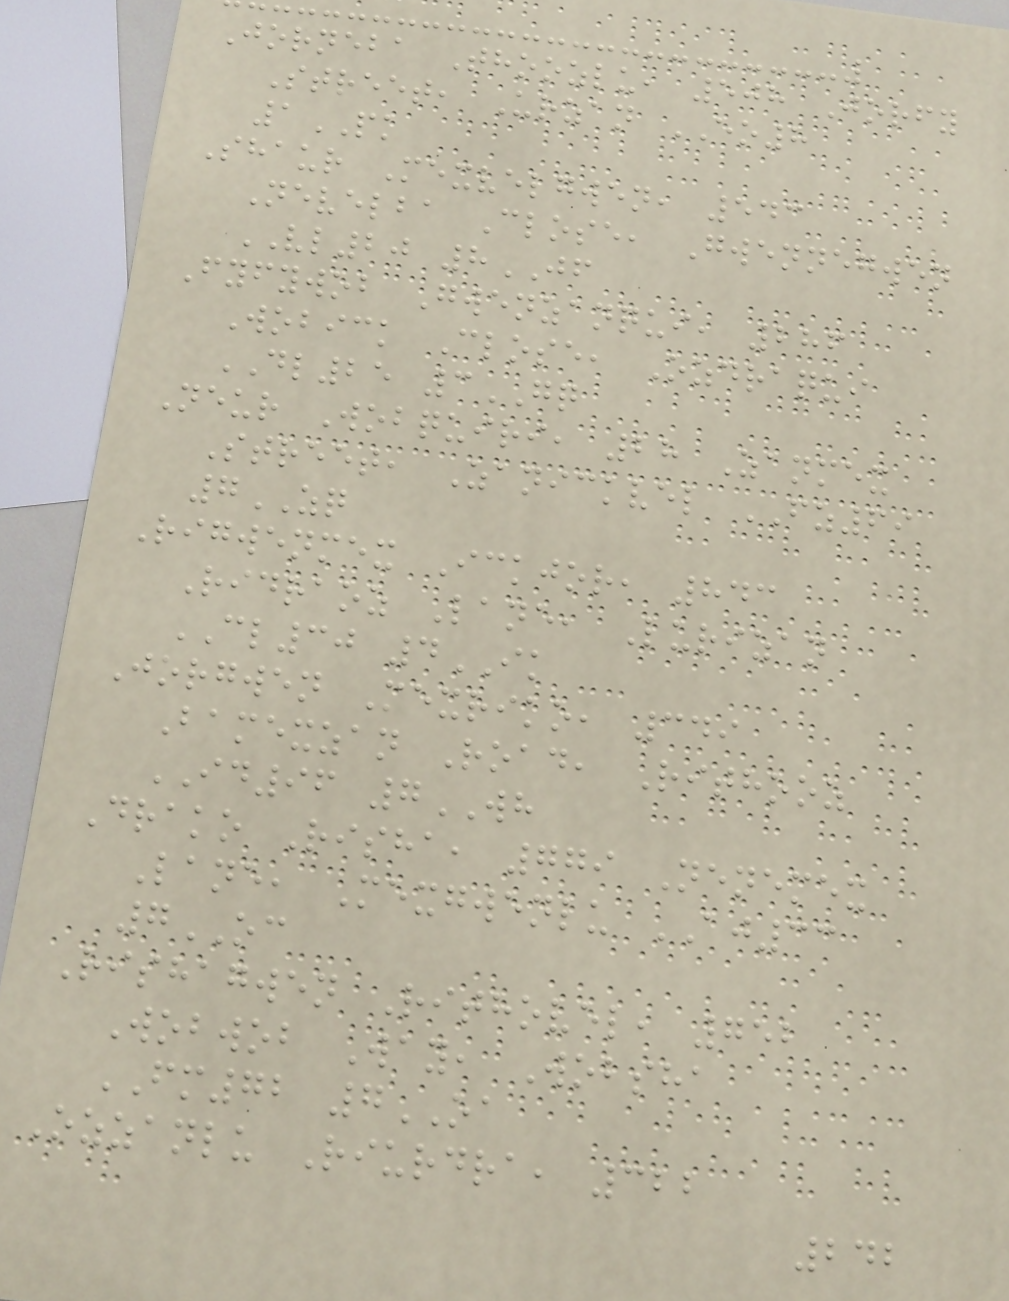Jorneba Thoozlu, 508 Jorfy
Street, Urzan EO8
1PK
Shaur Mexvelgwen, 543
Nevelba Close, Gwennegwen
VL20 8JF
Fyfywob Gwenzanqui, 286
Wobick Close, Ozdraqui
DL25 3GQ
Neur Wobquiri, 28 Zanmex
Street, Zanickvel FZ69
7ZQ
Rigwenmex Ickjor, 843
Ridraoz Lane, Lurizan
CL30 4IK
Jorgwen Mexriko, 349
Bamexzan Road, Rithooz
ID96 7WH
Drako Risha, 779 Nenemex
Lane, Mexgwenlu AJ33
7OC
Rishagwen Rithovel, 752
Wobwob Way, Wobsha
FM72 7OA
Ozzanlu Riurdra, 322
242
